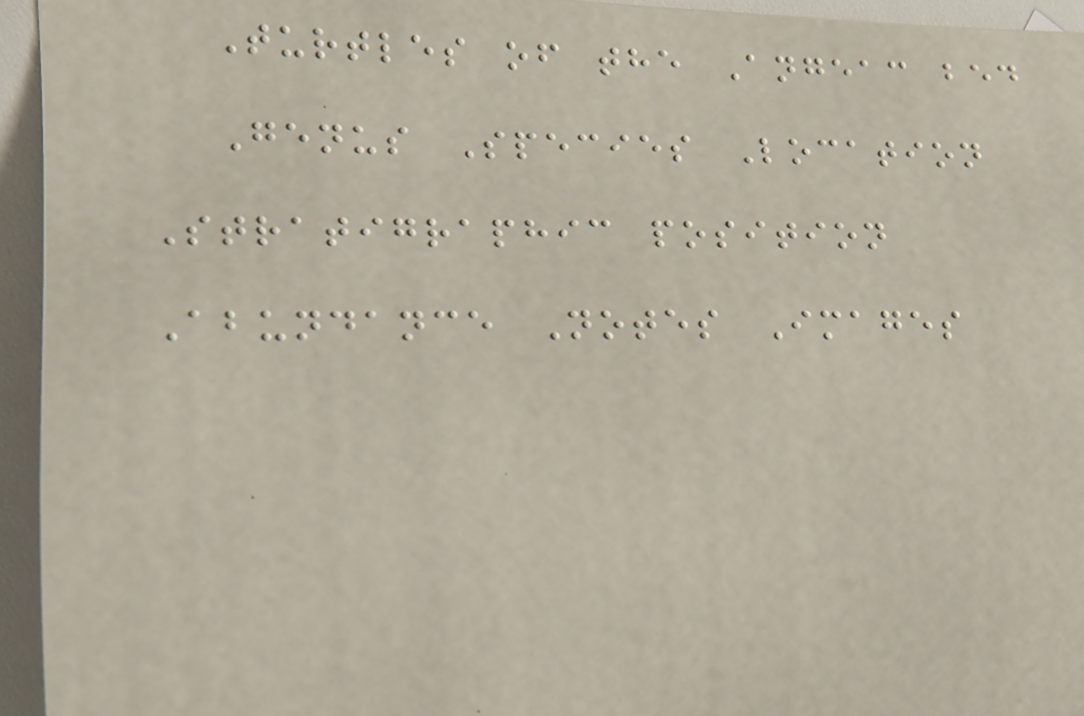Turtles of the Angeac bed
Genus Species Location
Stratigraphic position
Abundance Notes Images
